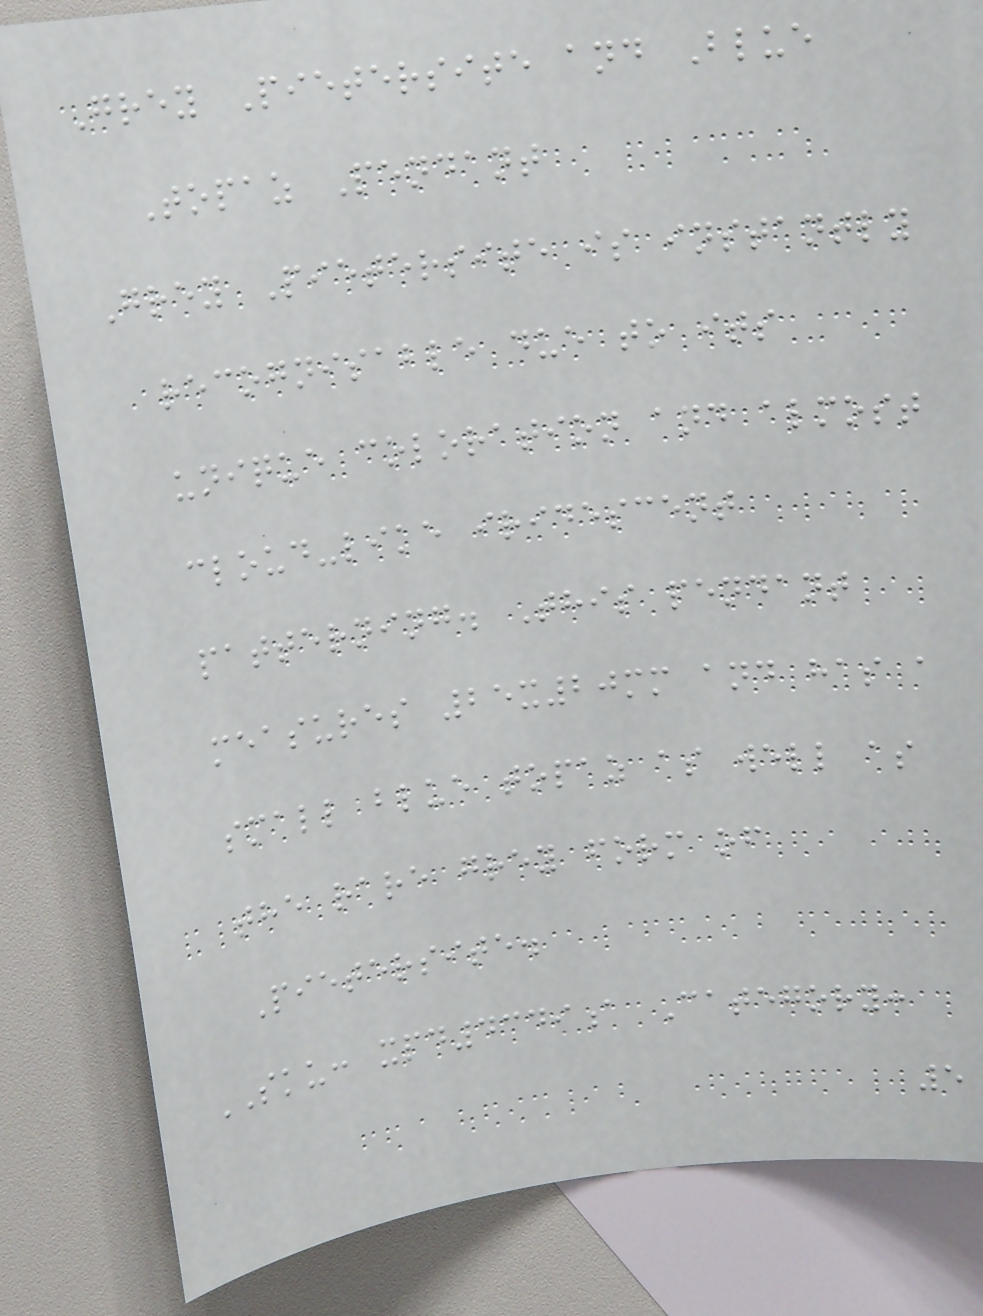Grey Pietersite and Blue
Topaz Pendant
Grey Pietersite is instantly
recognisable due to its
unique coloration and almost
cloud-like iridescent
patterning. This pendant
measures 25x20mm and has a
small blue topaz as well as
the rare grey form of
Pietersite.
SKU: xpd4349a Category:
5
